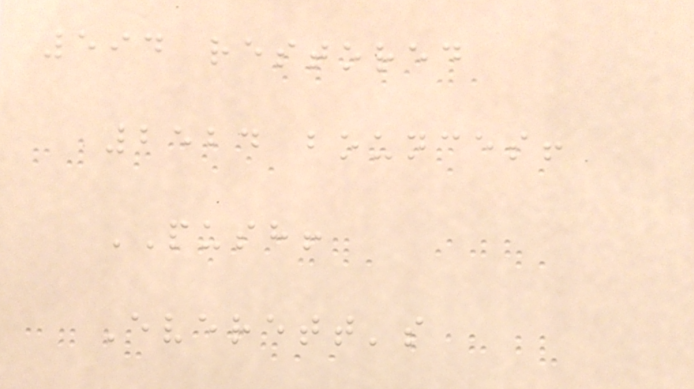594 restored
2524 bounces!
PUSH!
Everett's
